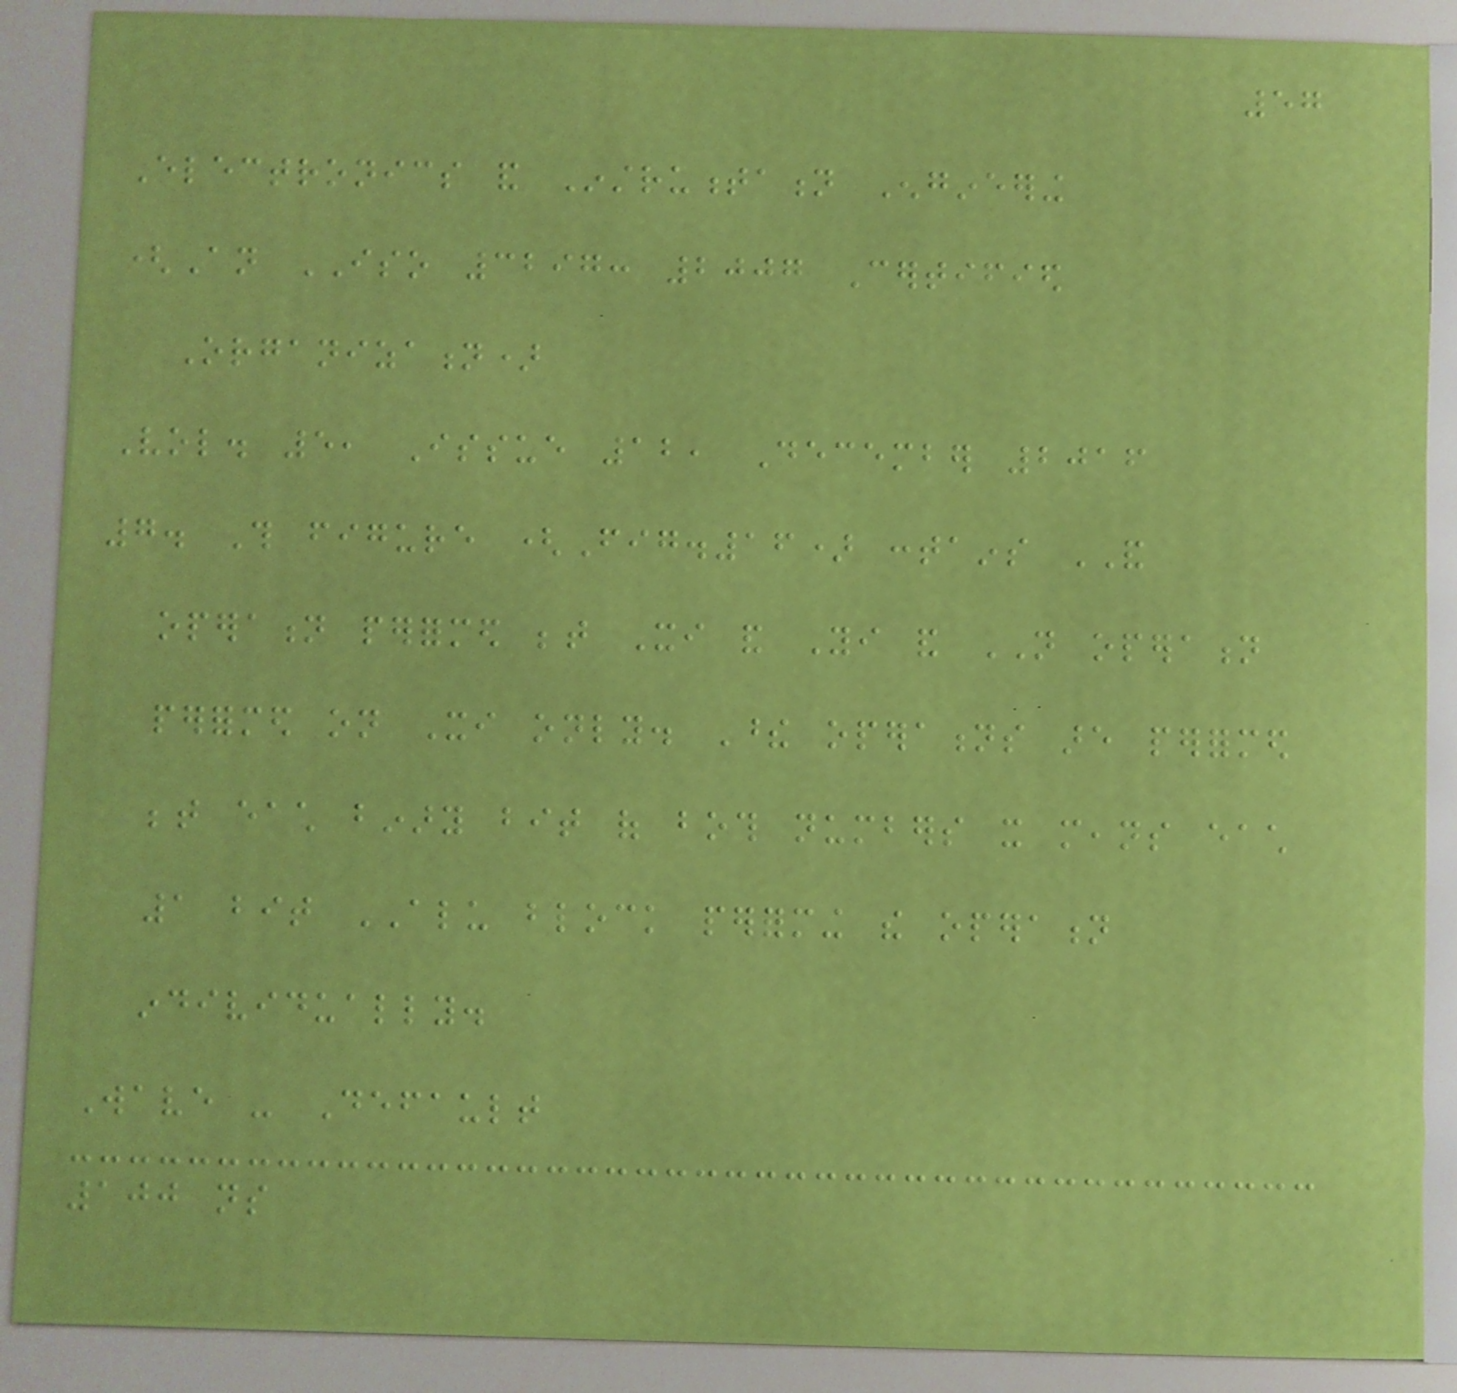57
Electronics and Instrumentation Engineering
(An ISO 3297: 2007 Certified
Organization)
Vol. 5, Issue 12, December 2016
7. This figure (Fig.16) contains AND
operation performed between Xi and Yi and NOT operation
performed on Xi only. These operations are performed
between each binary bit of both numbers it means each
1 bit ALU block performing the operation
individually.
Wave - Default
100 ns
